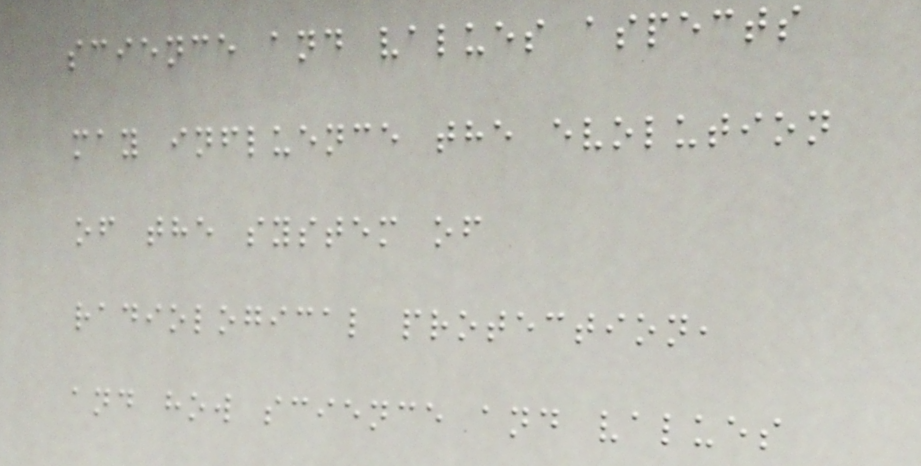science and values aspects
may influence the evolution
of the system of
radiological protection,
and how science and values
